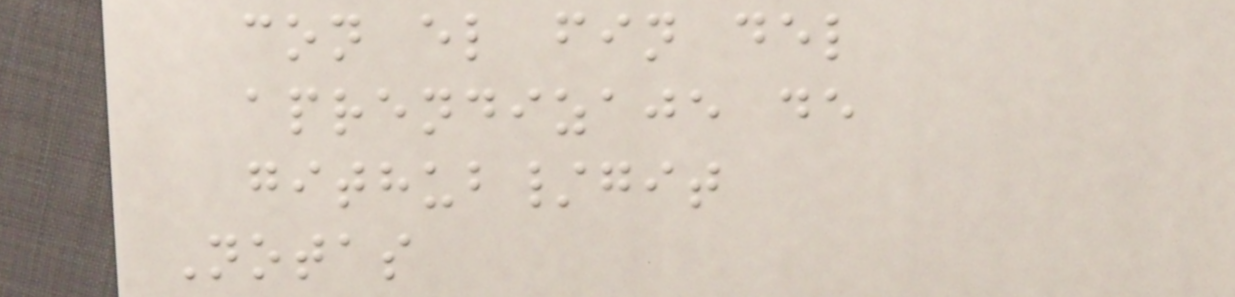con el fin del
aprendizaje de
github/git
Notas
